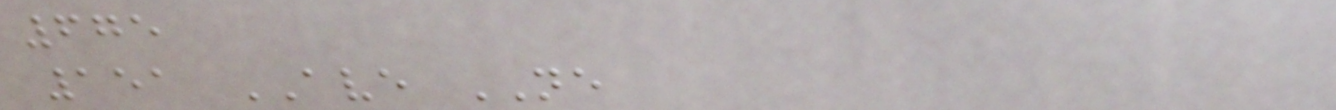675
151 AVE NE
